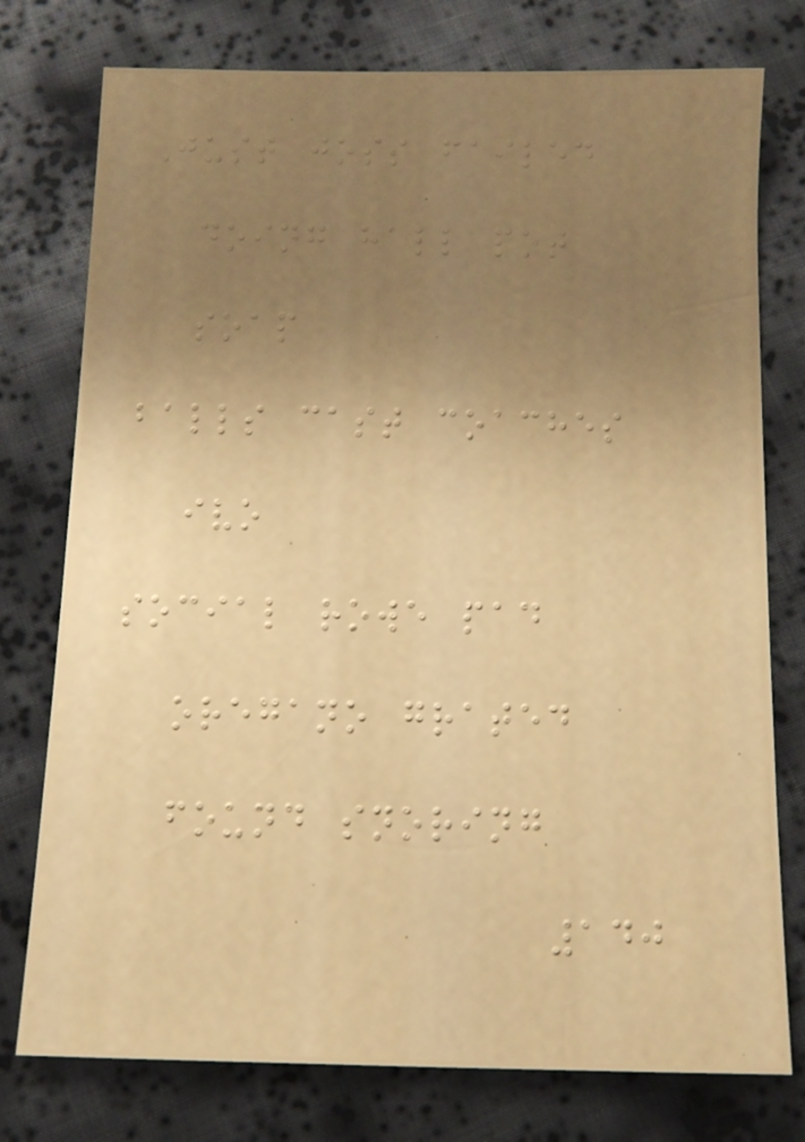Just joss failed
doing hall pot
soap
balls cast coaches
ivo
social rowe pad
oregano grated
found snoring
140
